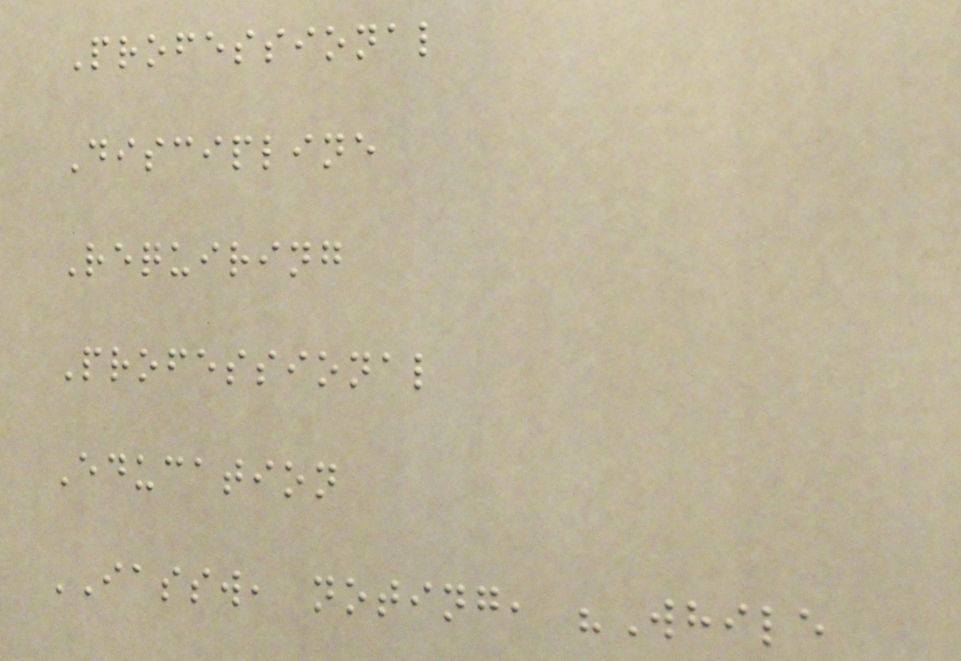Professional
Discipline
Requiring
Professional
Education
IASSW, noting, "While
